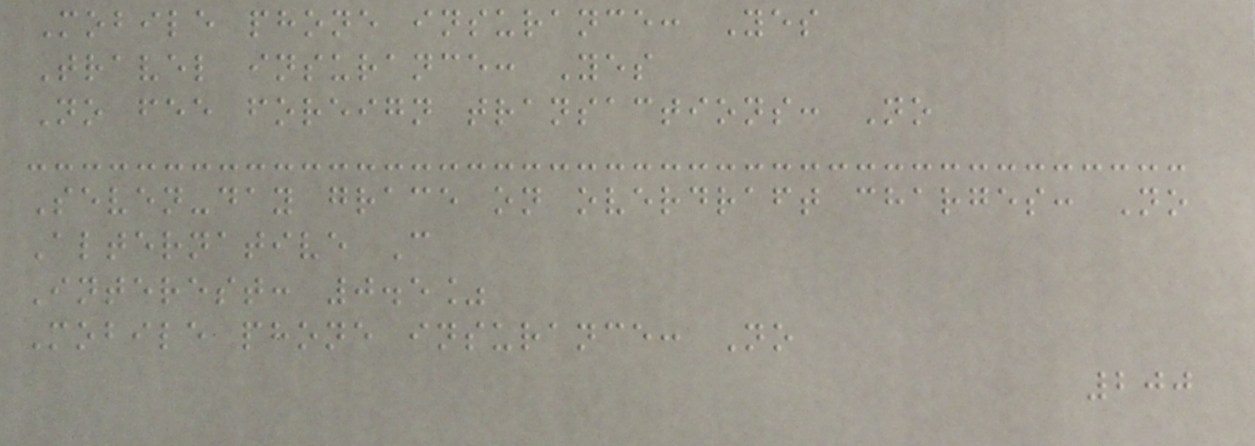Mobile phone insurance: Yes
Travel insurance: Yes
No fee foreign transactions: No
Seven-day grace on overdraft charges: No
Alternative C
Interest: 0.5%
Mobile phone insurance: No
200
